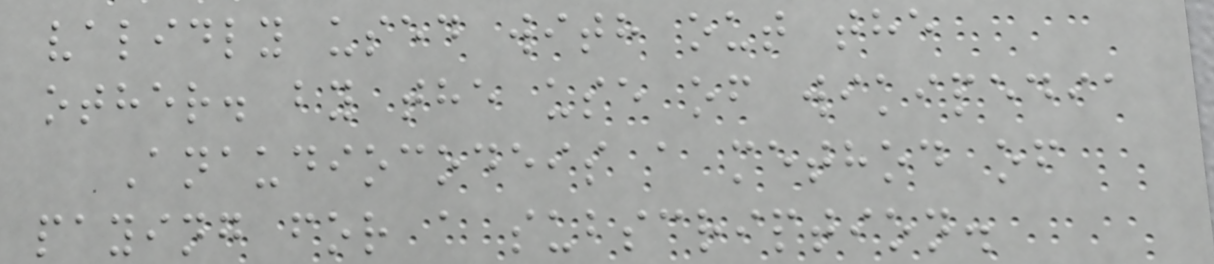validly used with out the
other. by the use of wikipedia
Anaudiocodeis a method of
paying for a subscription.
